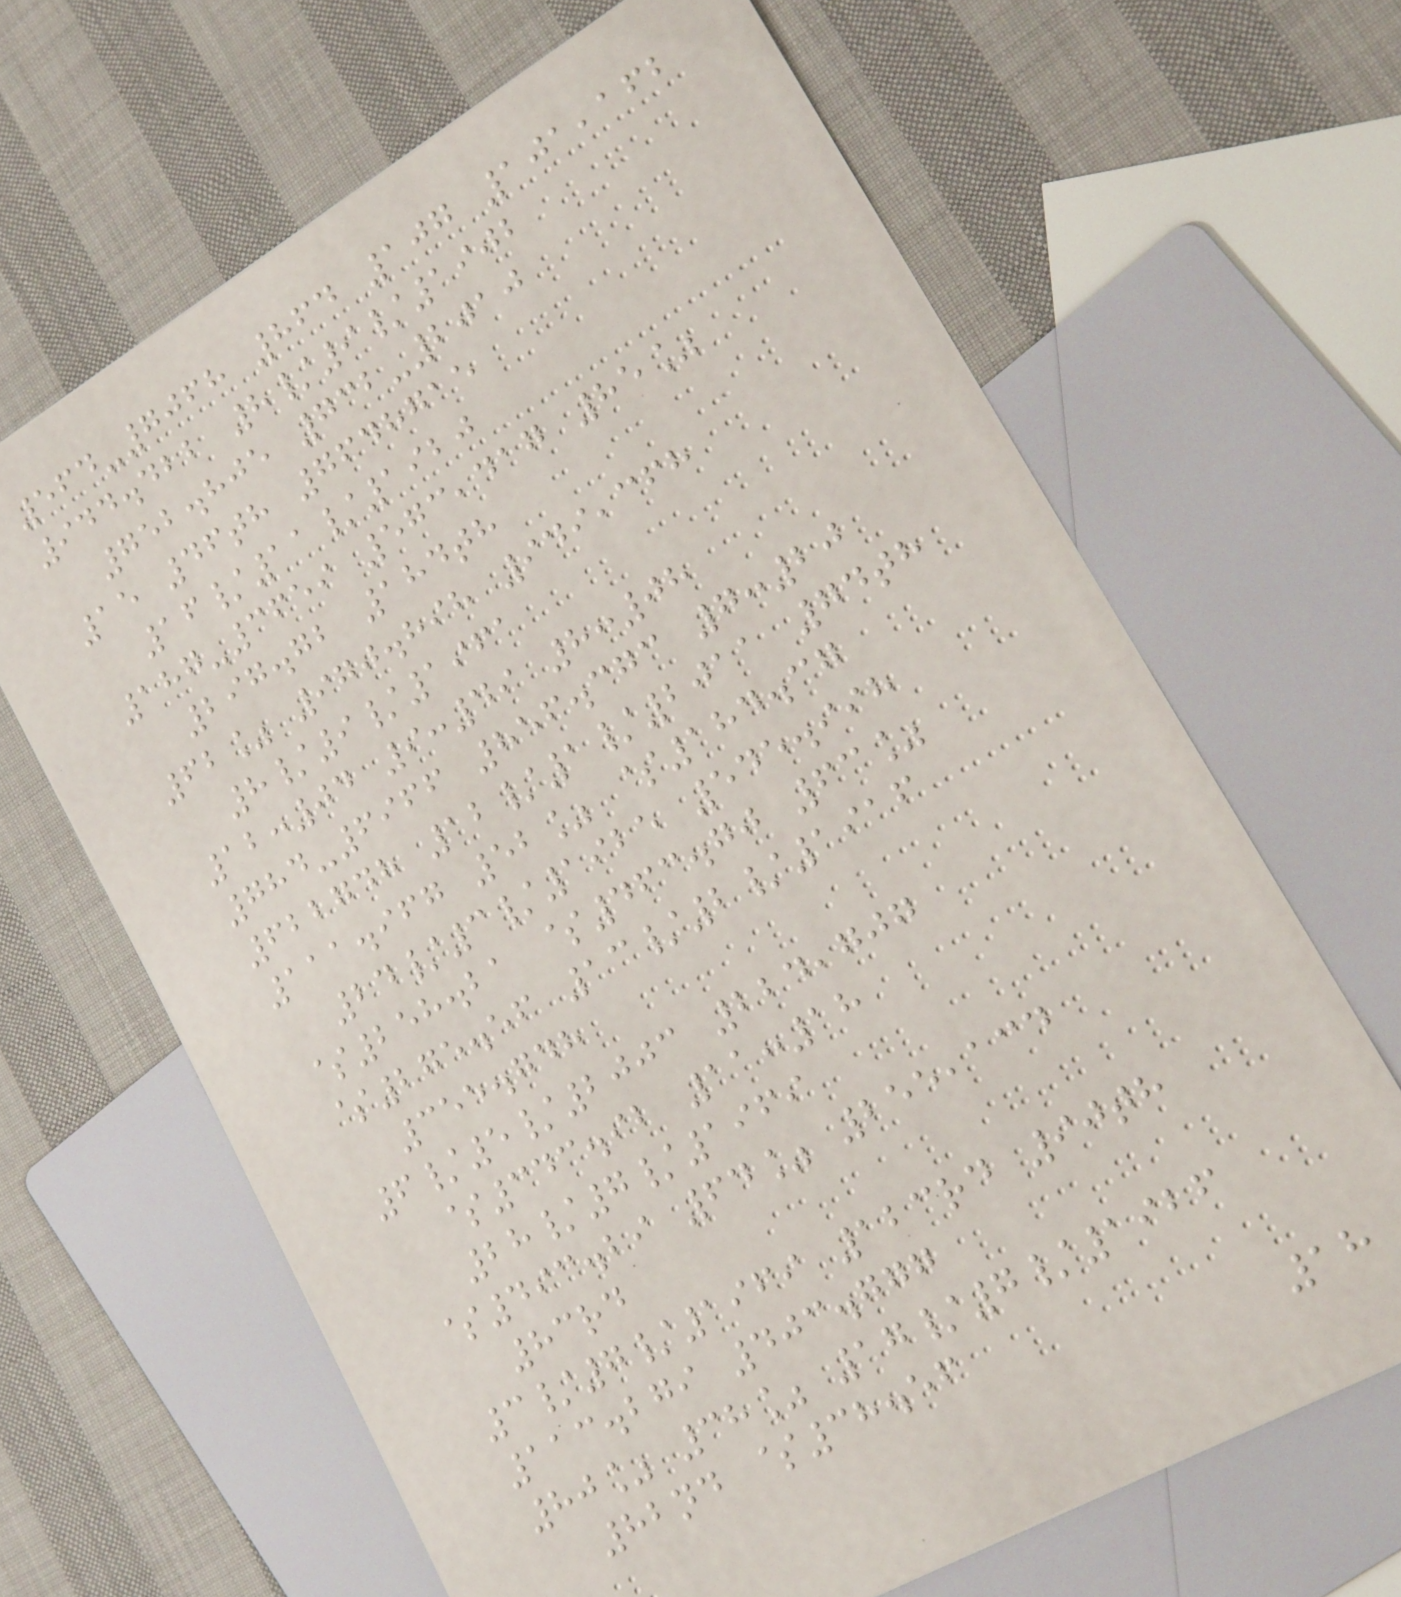564-7068 864 107 101,162
944.422 8/9/1902
752.805 732-2010
15 46th 7648715
16/11/1920
187-3659 573,417 85%
297.72 184th
62% 970.898 949,368
8/9/1961
12:04 9:49 8:08
784-6966 856.373 7:20
622748 12/1/2011 74th
111.967 52% $184.37
24/3/1925 545.998
$258.21 $463.70 63%
$275.56 13/2/1916
355.748
6/5/2003 224,707
$343.92 11:18
28/7/1969
$493.29 64% 255,134
83rd
3/7/1969 123rd 90th
113.279 403.777
80% 38% 17/7/1926
82nd $38.56
18
